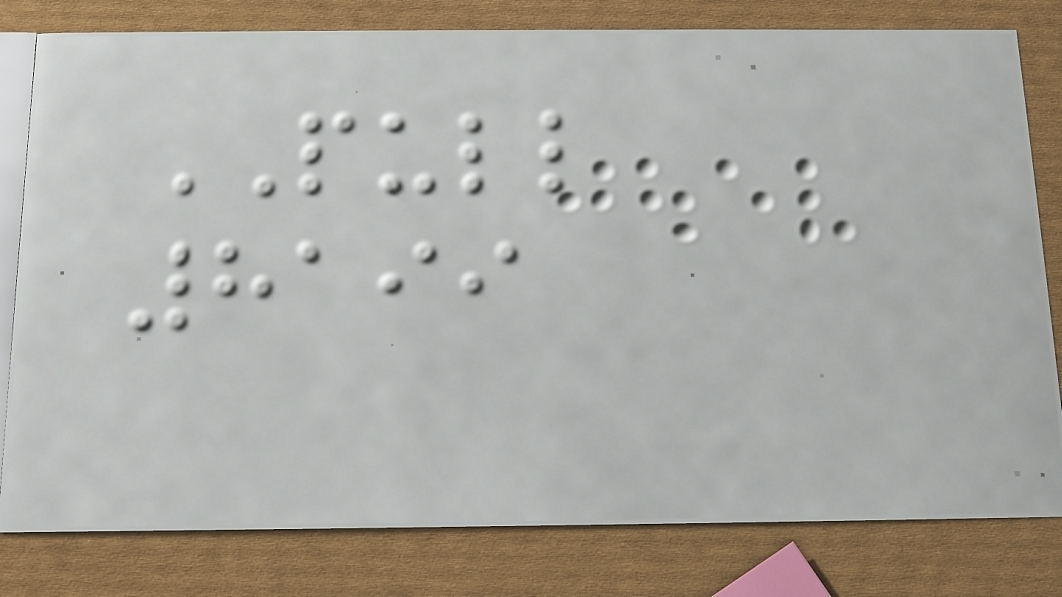PULL
8199
